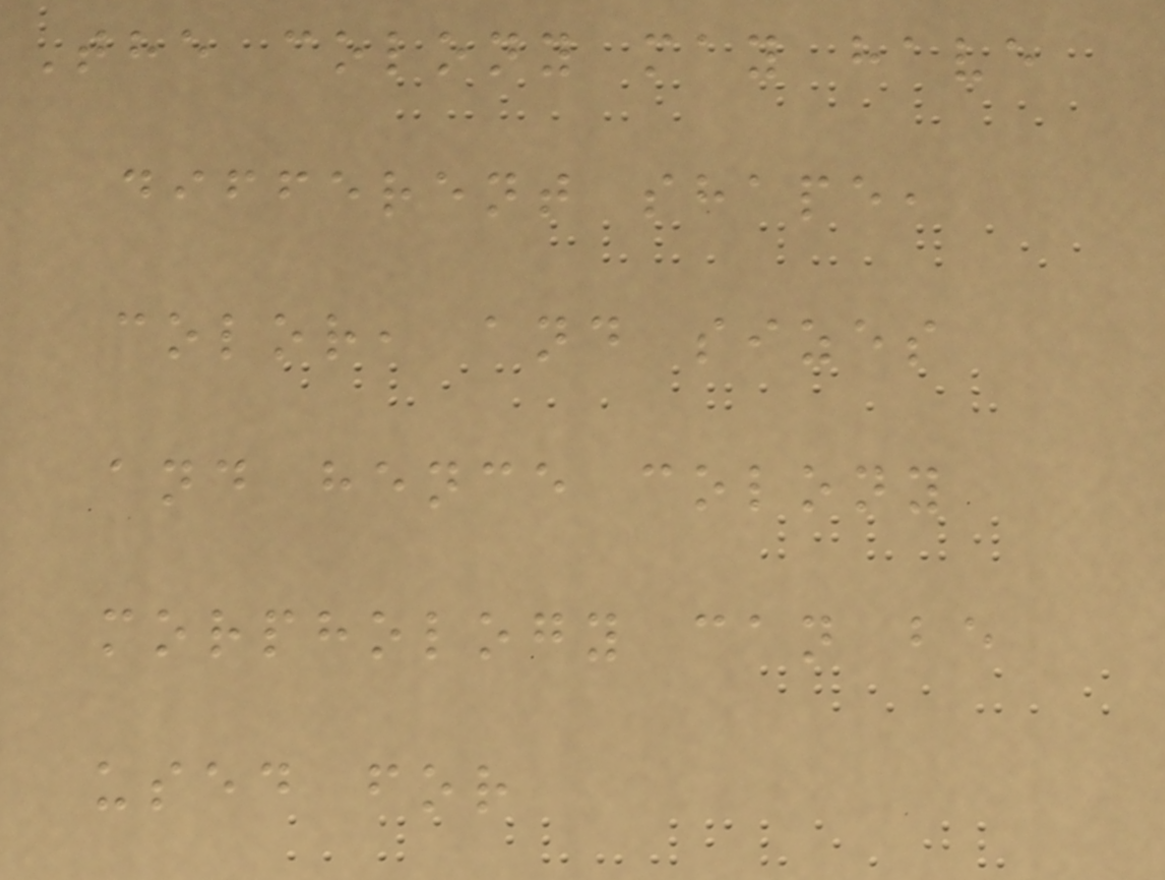The colony may have
different shape,
color, and sizes
and hence colony
morphology can be
used for
